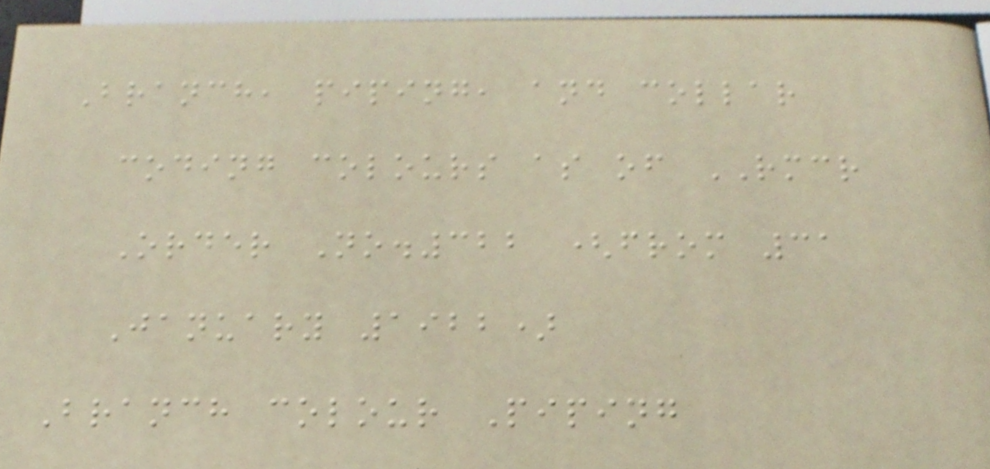Branch, piping, and collar
coding colours as of RMCR
Order No.322 (from 31
January 1922)
Branch colour Piping
